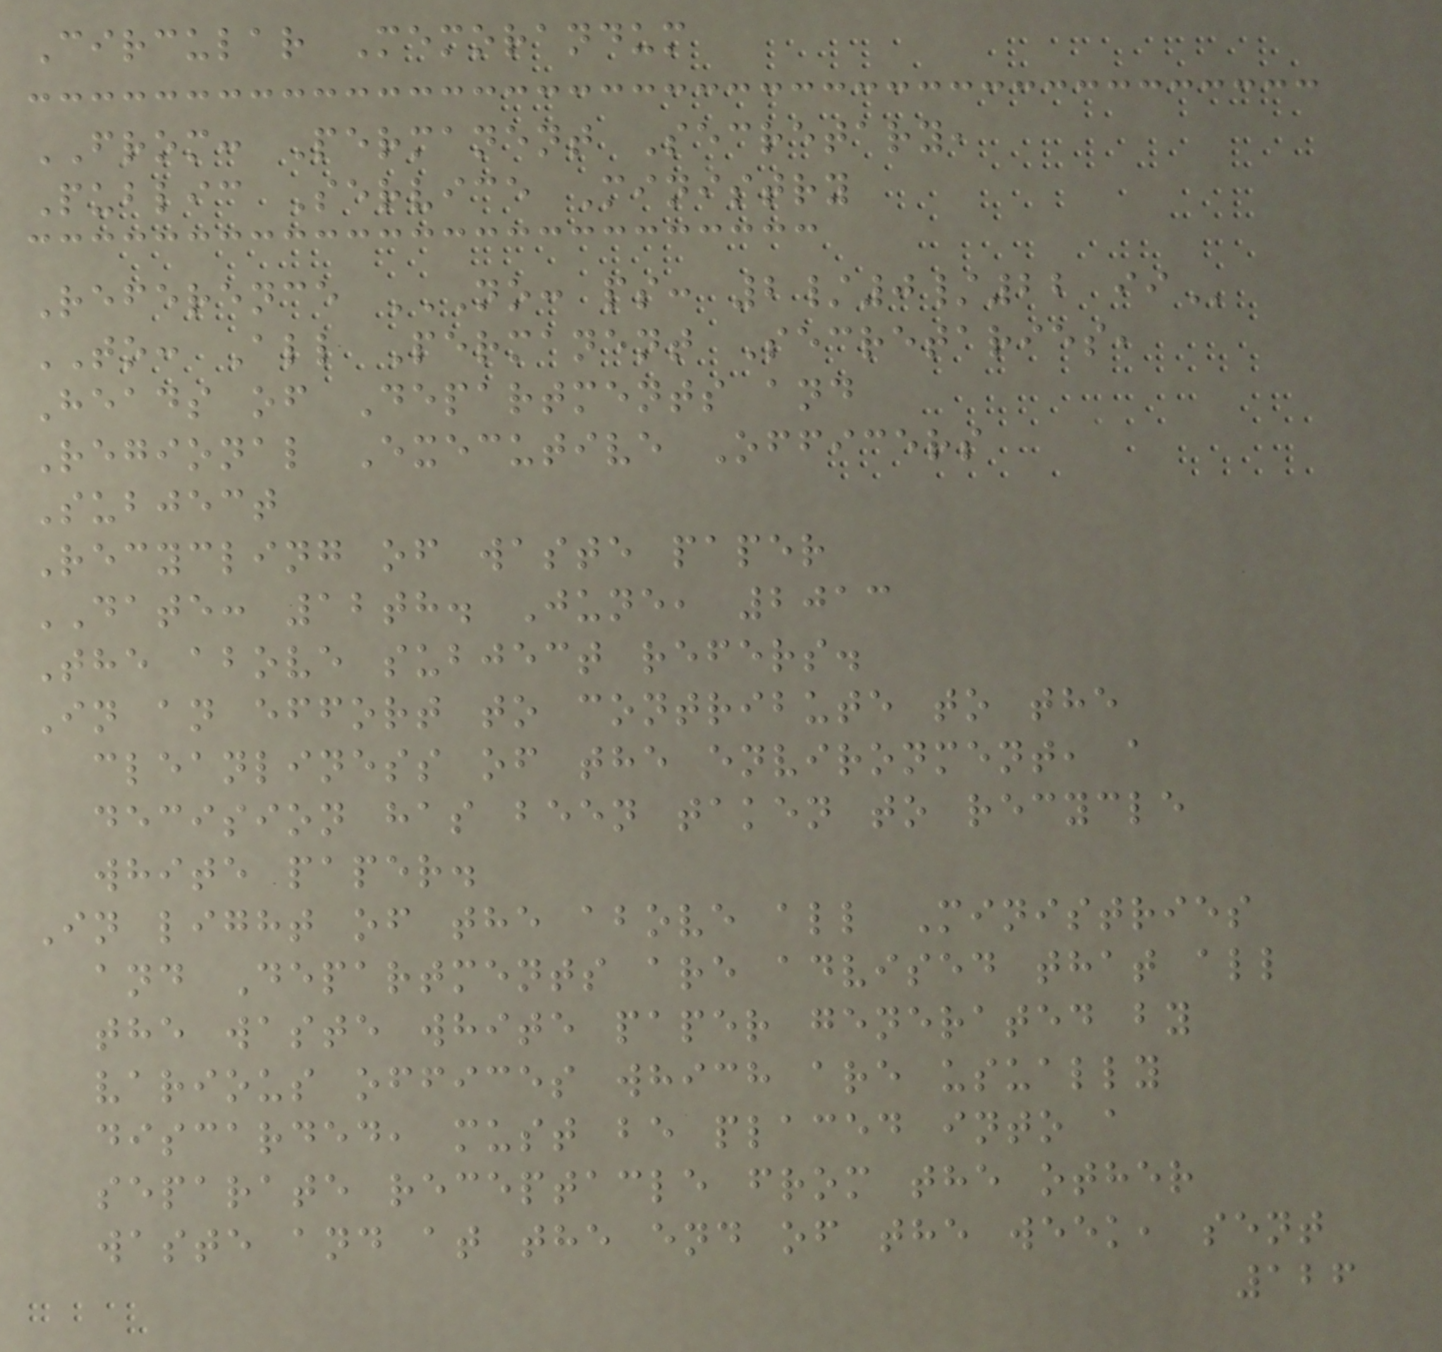Circular Memorandum
FROM: Permanent Secretary,
Public Service Ministry
Reference NO: PS: 2/0/22 II
TO: All Permanent Secretaries,
Heads of Departments and
Regional Executive Officers
Subject
Recycling of waste paper
DATE: 12th. June, 2013
The above subject refers.
In an effort to contribute to the
cleanliness of the environment, a
decision has been taken to recycle
white paper.
In light of the above all Ministries
and Departments are advised that all
the waste white paper generated by
various offices which are usually
discarded, must be placed into a
separate receptacle from the other
waste and at the end of the week, sent
126
